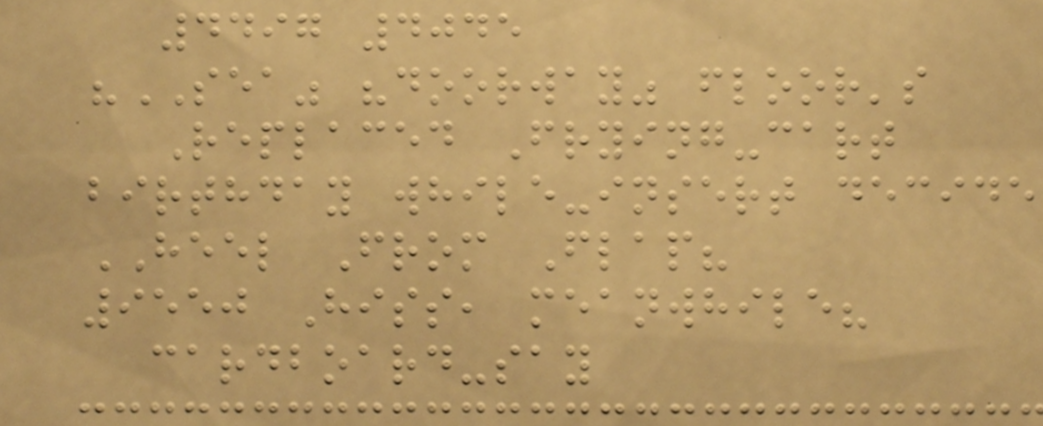4497 4045
"SEA" "doorway" floor's
Replaced Frying-cart
birthday while-insert decide
HEEL From Flap?
9550 Hiss, meanwhile?
cardboard-say
